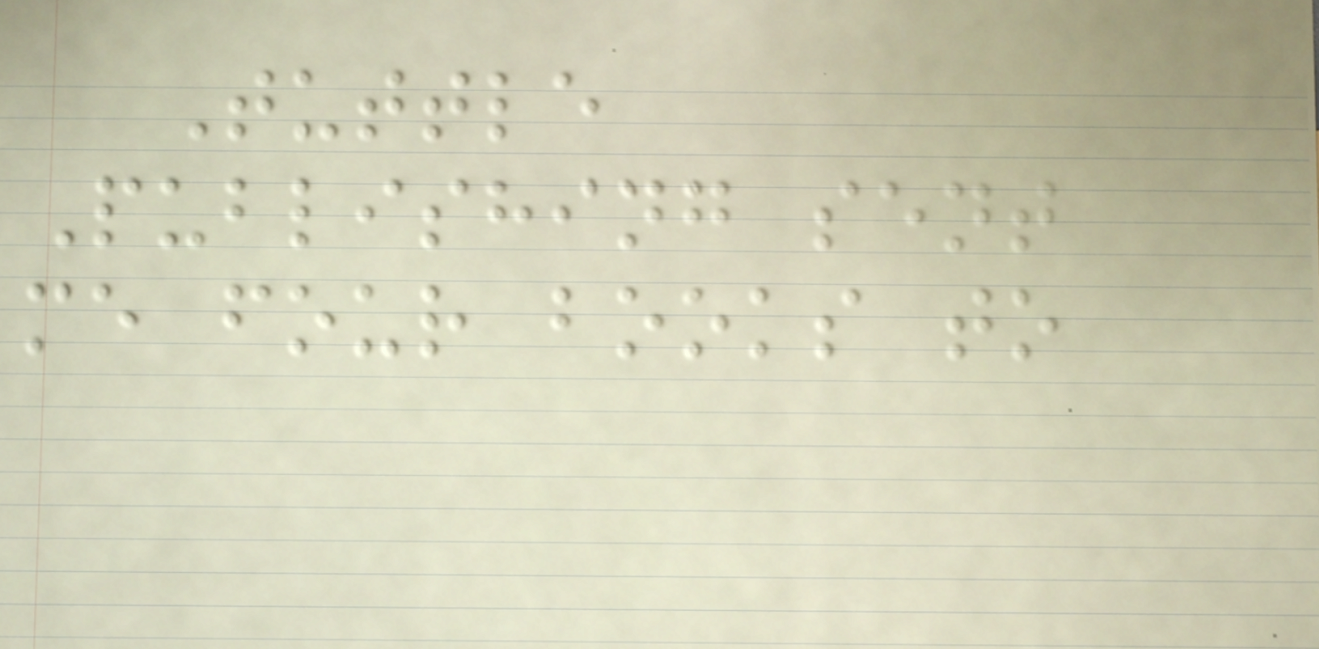Tuttle
Publishing sent
me four books to
